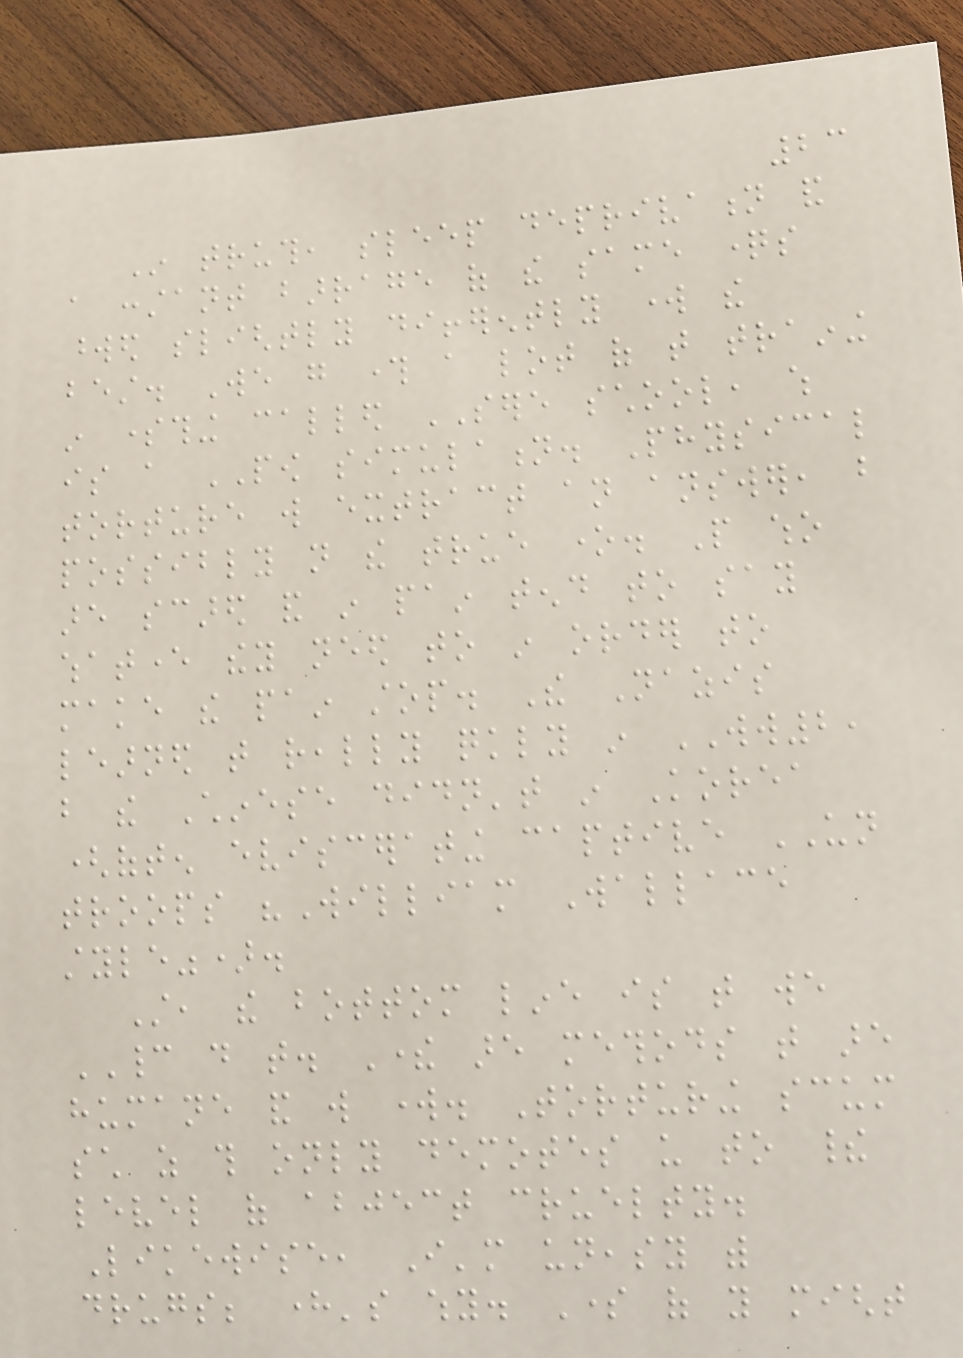23
In truth, sleep deprivation and
a constant barrage of the same questions
worded slightly differently work the
best. We go through a lot of that training
in something called SERE school, which
is a POW simulation. Physical
torture will extract an answer, but
possibly not the true one. People who
are scared and in pain tend to say
whatever they need to in order to
make the pain stop. The Nazis
learned that really quickly in WW2,
but the Chinese didn't in Korea
(often eviscerating captive UN
troops "William Wallace
style").
Still, the bottom line is that we
CANNOT do that. There are methods that are
humane and will work. Torturing scum
such as this only demotes us to their
level of abject cruelty.
Likewise, I'm uneasy with
drugs; here's why. Some of you might
